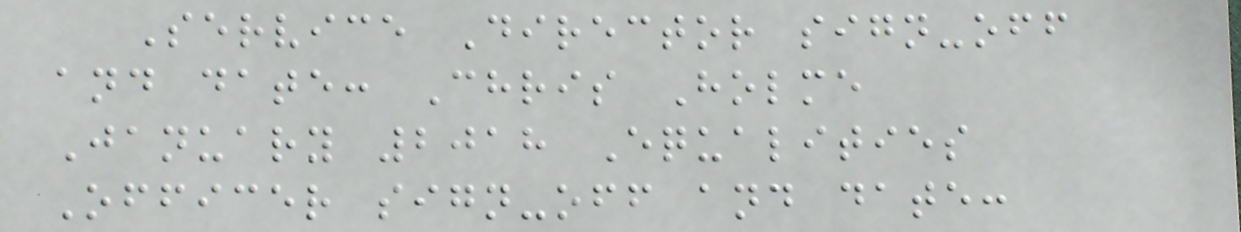Service Director sign-off
and date: Chris Holme
January 2018 Equalities
Officer sign-off and date:
